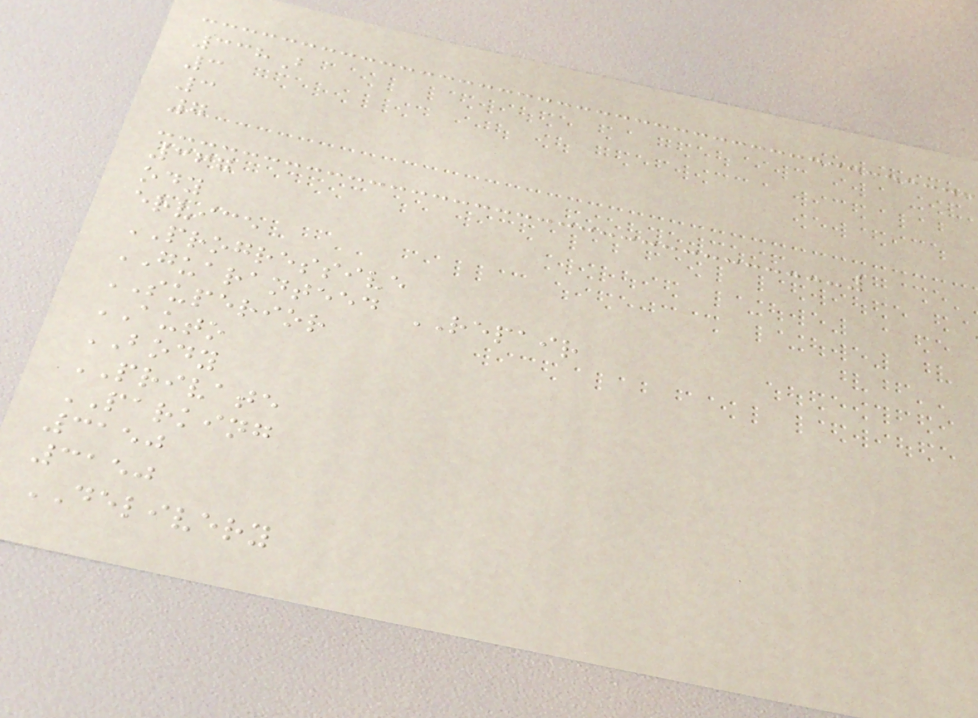338B
3
3
7
367
ody
ervice
PROGRESSIVE
GUARANTEED REPAIR
SUPERIOR
AUTO
BODY
PRIVATE
PARKING
3150
3150
DELIVERY
